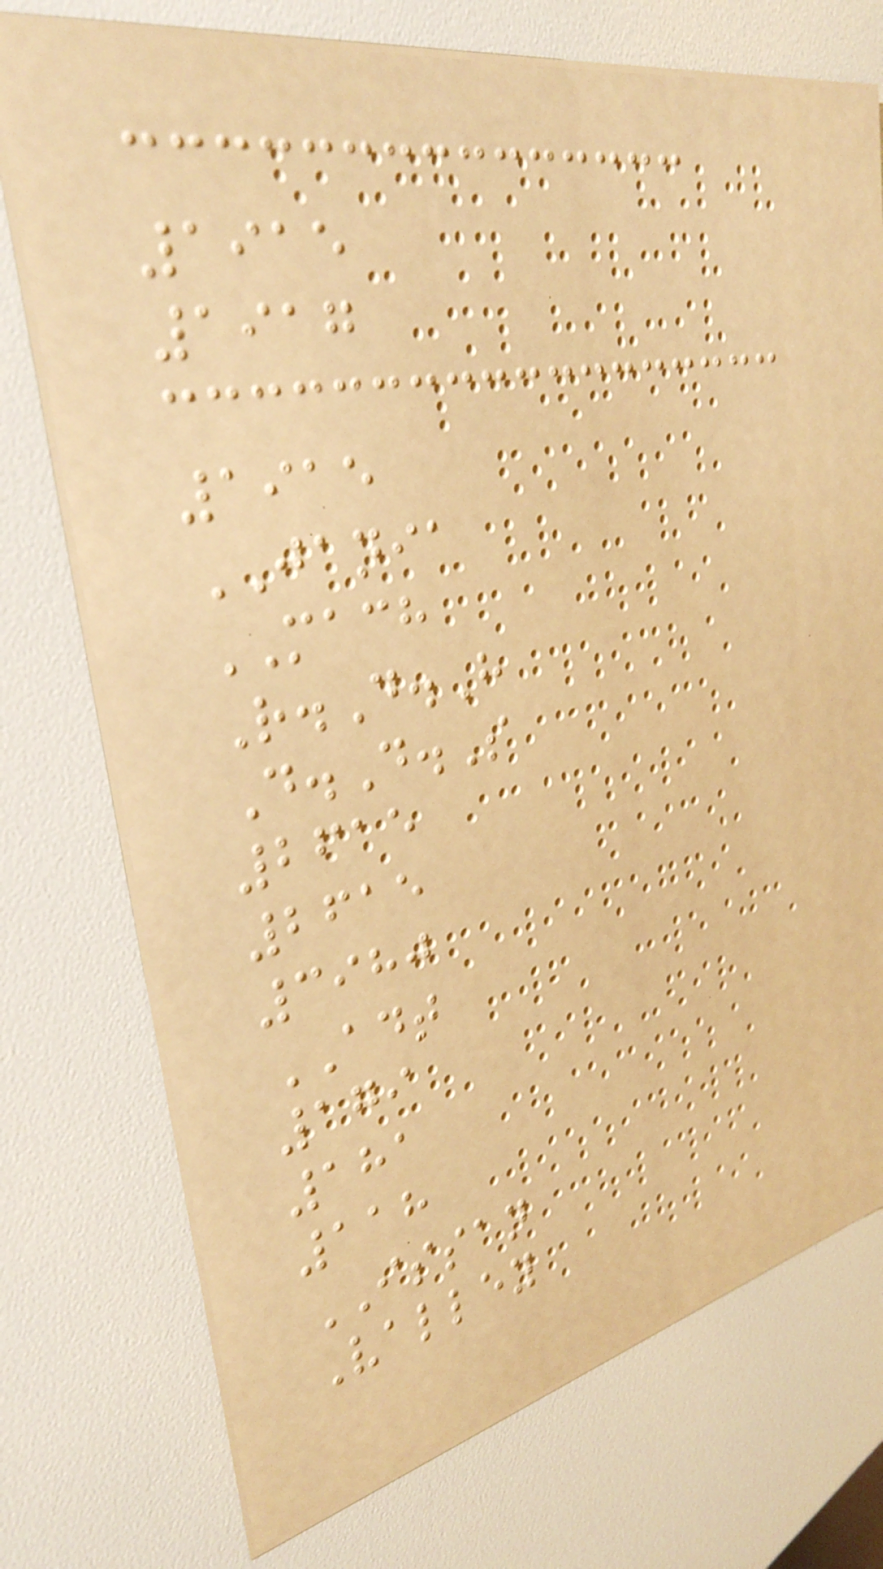1915
1917
1915
JANIA
MACH
R.D.H
D.D.S
2615
2615
3980
ADT
179
181
118
ISSAN
Valley
